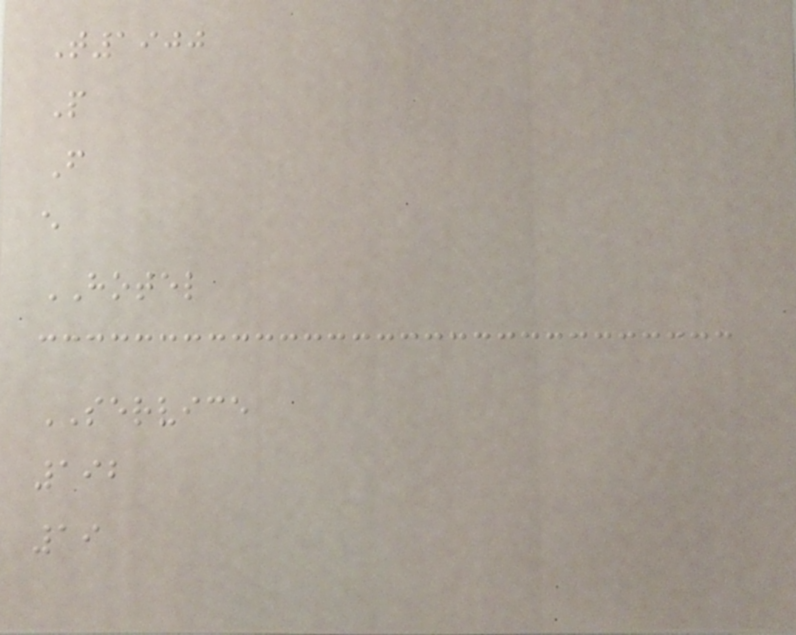T1900
P
F
e
HOTEL
SERVICE
192
19
